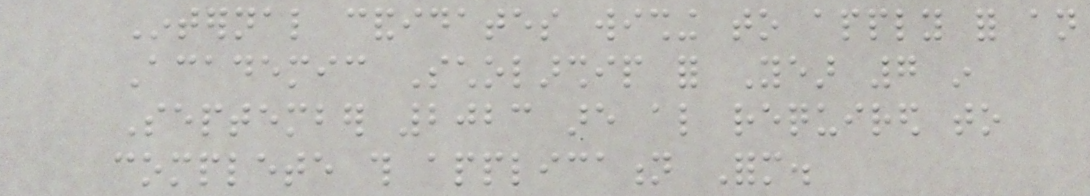Internal candidates wishing to apply for an
Academic Scholarship for Year 7 in
September 2023 are also required to
complete this application Form.
